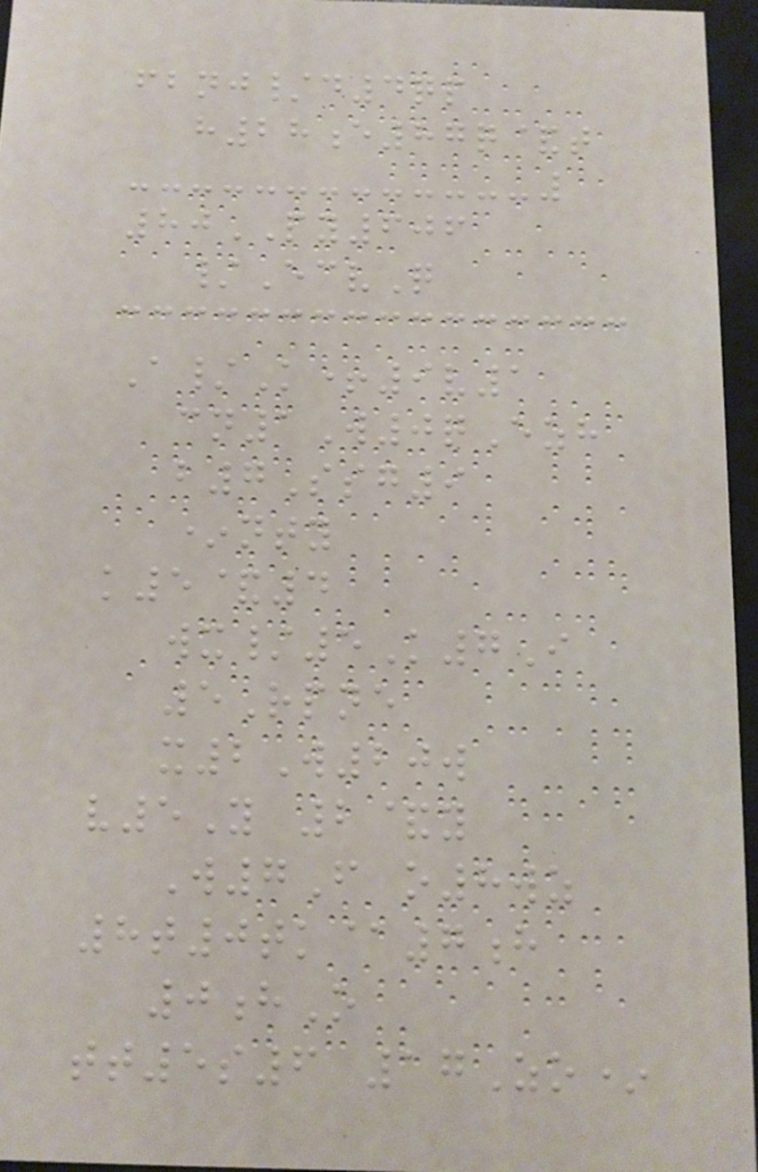fbnj/d4qp
h28e87q&t
80PY606
/EcvQ
A/K+9v1
cn1W0qEzh
b7Ssg9
*nty
k5&4
wx/5K7I
5Rpne
x2W20w
v5Y 2&y
W7F o8wz
8t0tk@7h
0hO
tt5s6 17Zo*
